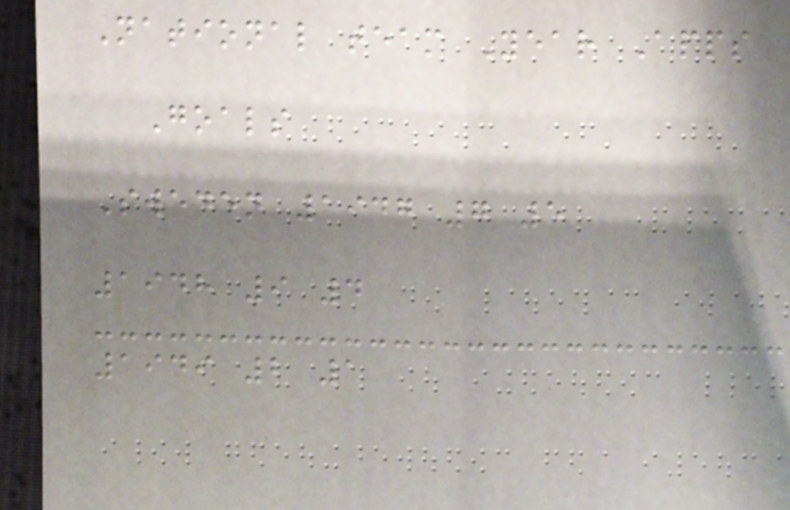National team Year Apps
Goals
Sweden 1947 7 5
1948 9 4
1949 2 1
